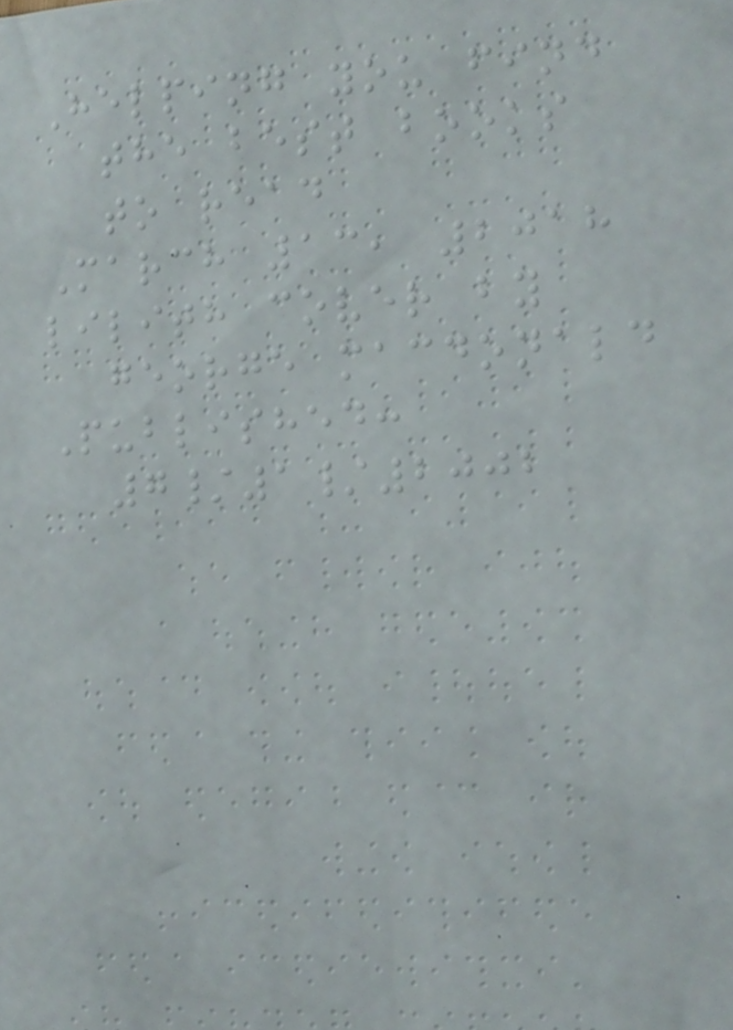Helping you find
the best books
to read
March 13, 2018
lilith cover by
george macdonald
Published:
7/1/2002
